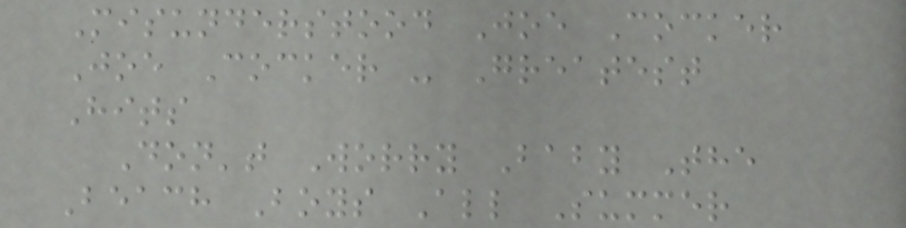Misunderstood Joe Cocker
Joe Cocker - Greatest
Hits
Don't Worry Baby The
Beach Boys All Summer
